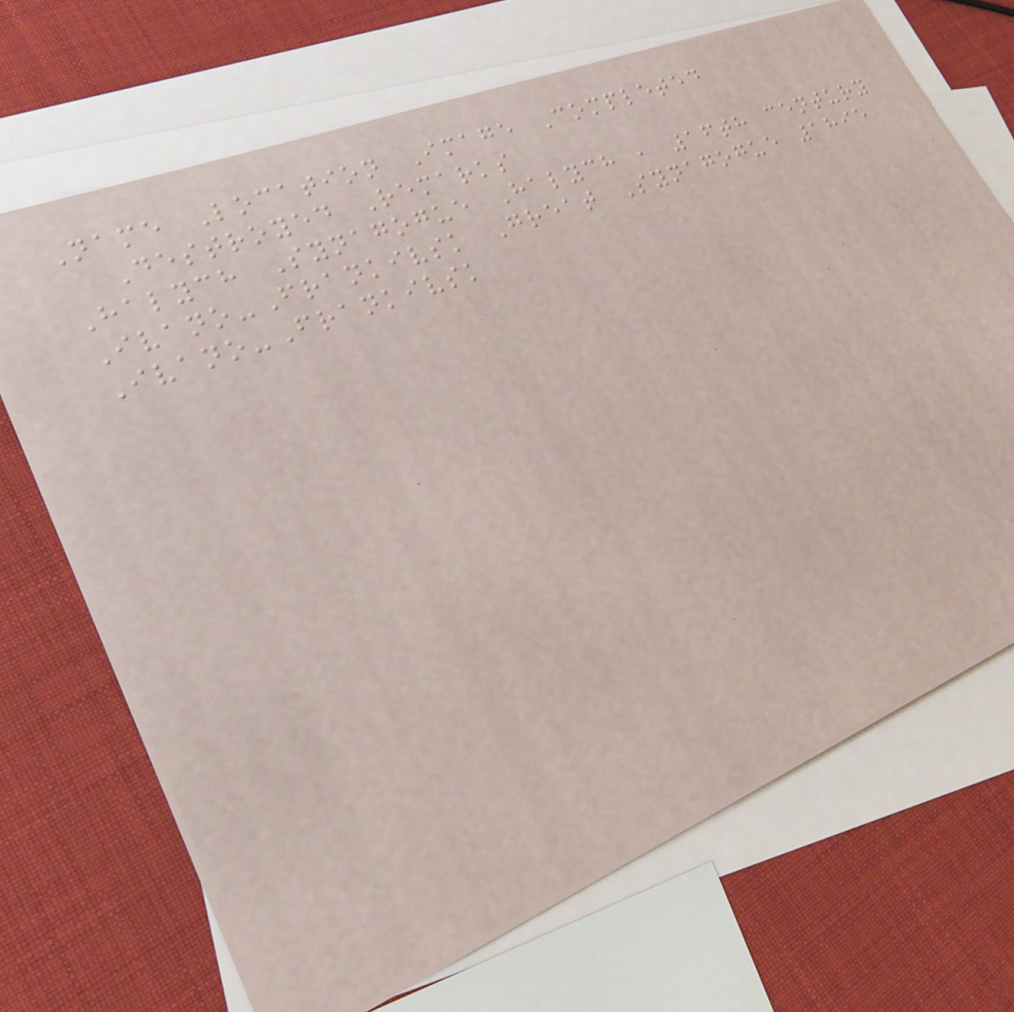Name Location Image Completed
Destroyed Remarks
Halych Synagogue Halych , 16th century
Ivano-Frankivsk Great Synagogue 1895
Ivano-Frankivsk
